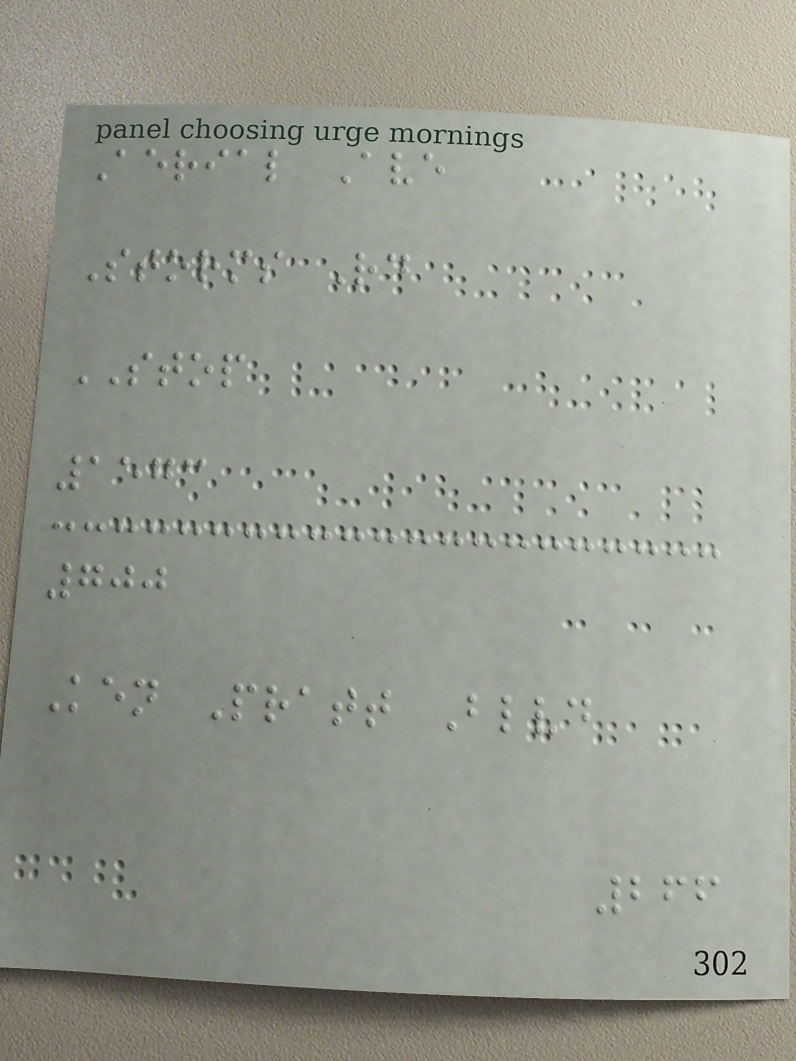Aerial Ave
Storms Rd
STOP
1573
700
Ken Pratt Blvd
266
